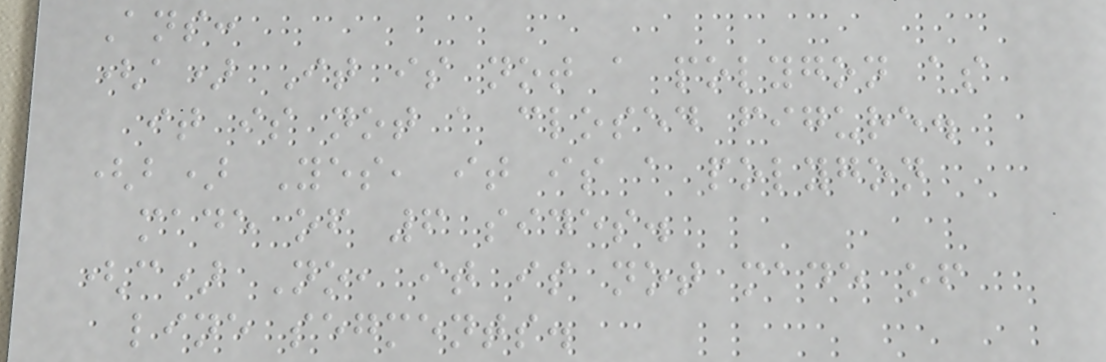Ans:
(a) It is not a polygon as
it is not a closed figure.
(b) Yes, it is a polygon
made of 6 sides.
(c) No, it is not made of
line segments.
